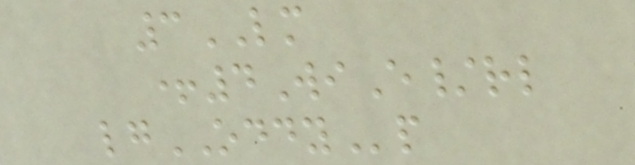3LM
+4WiE/rl
lgODDYp
